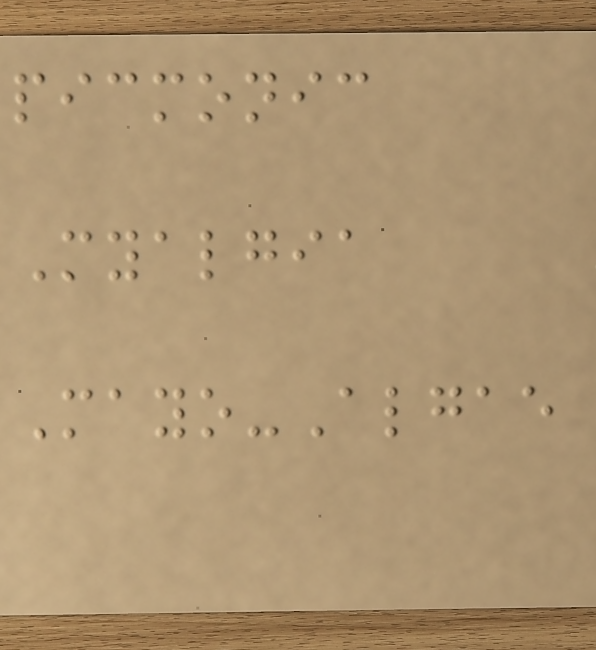picmonic
Myalgia
Mayo-Algae
